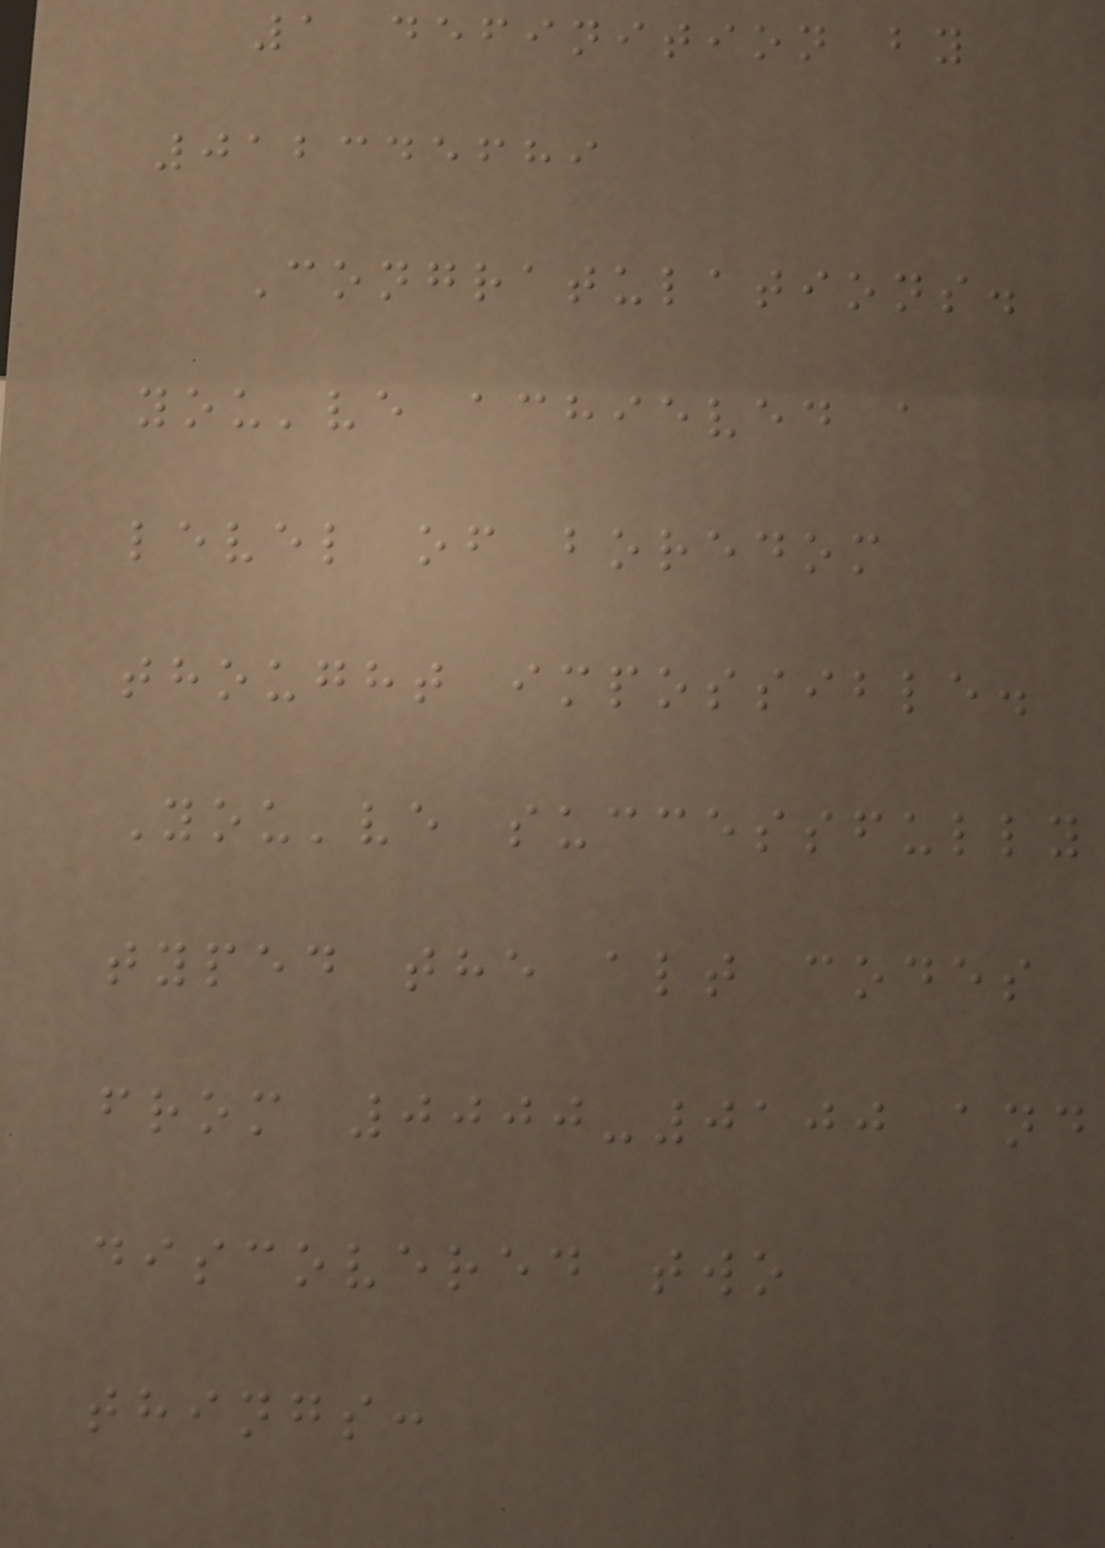1 definition by
012345689
Congratulations.
you've achieved a
level of boredom
thought impossible.
You've successfully
typed the alt codes
from 0000-0100 and
discovered two
things:
